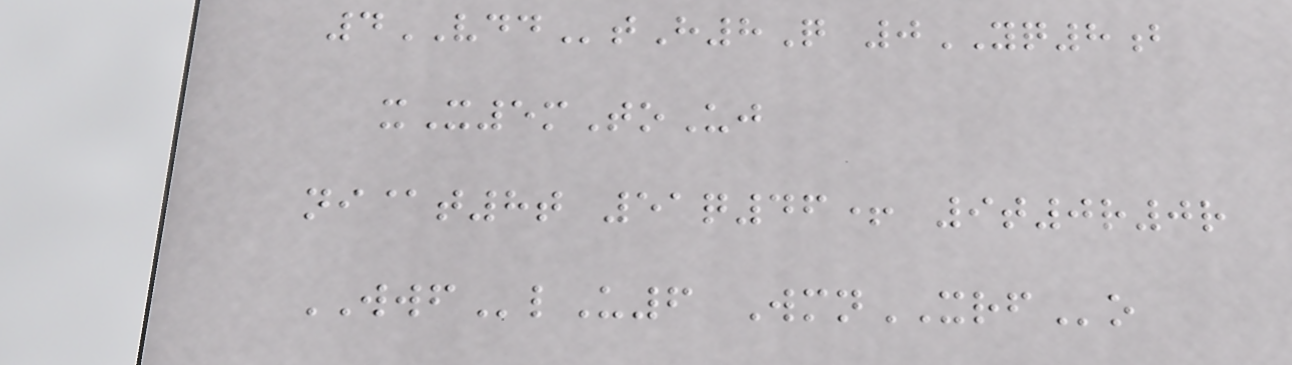4VDDtH8Q 0YQ8b
xX5mToUj
ni@t8t 51q46+ 9t0r0r
WWFlU6 WmnXRFo
